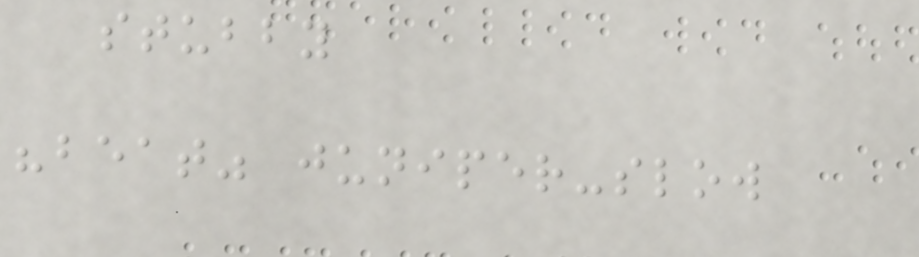stubby
"beat" juniper-slow
